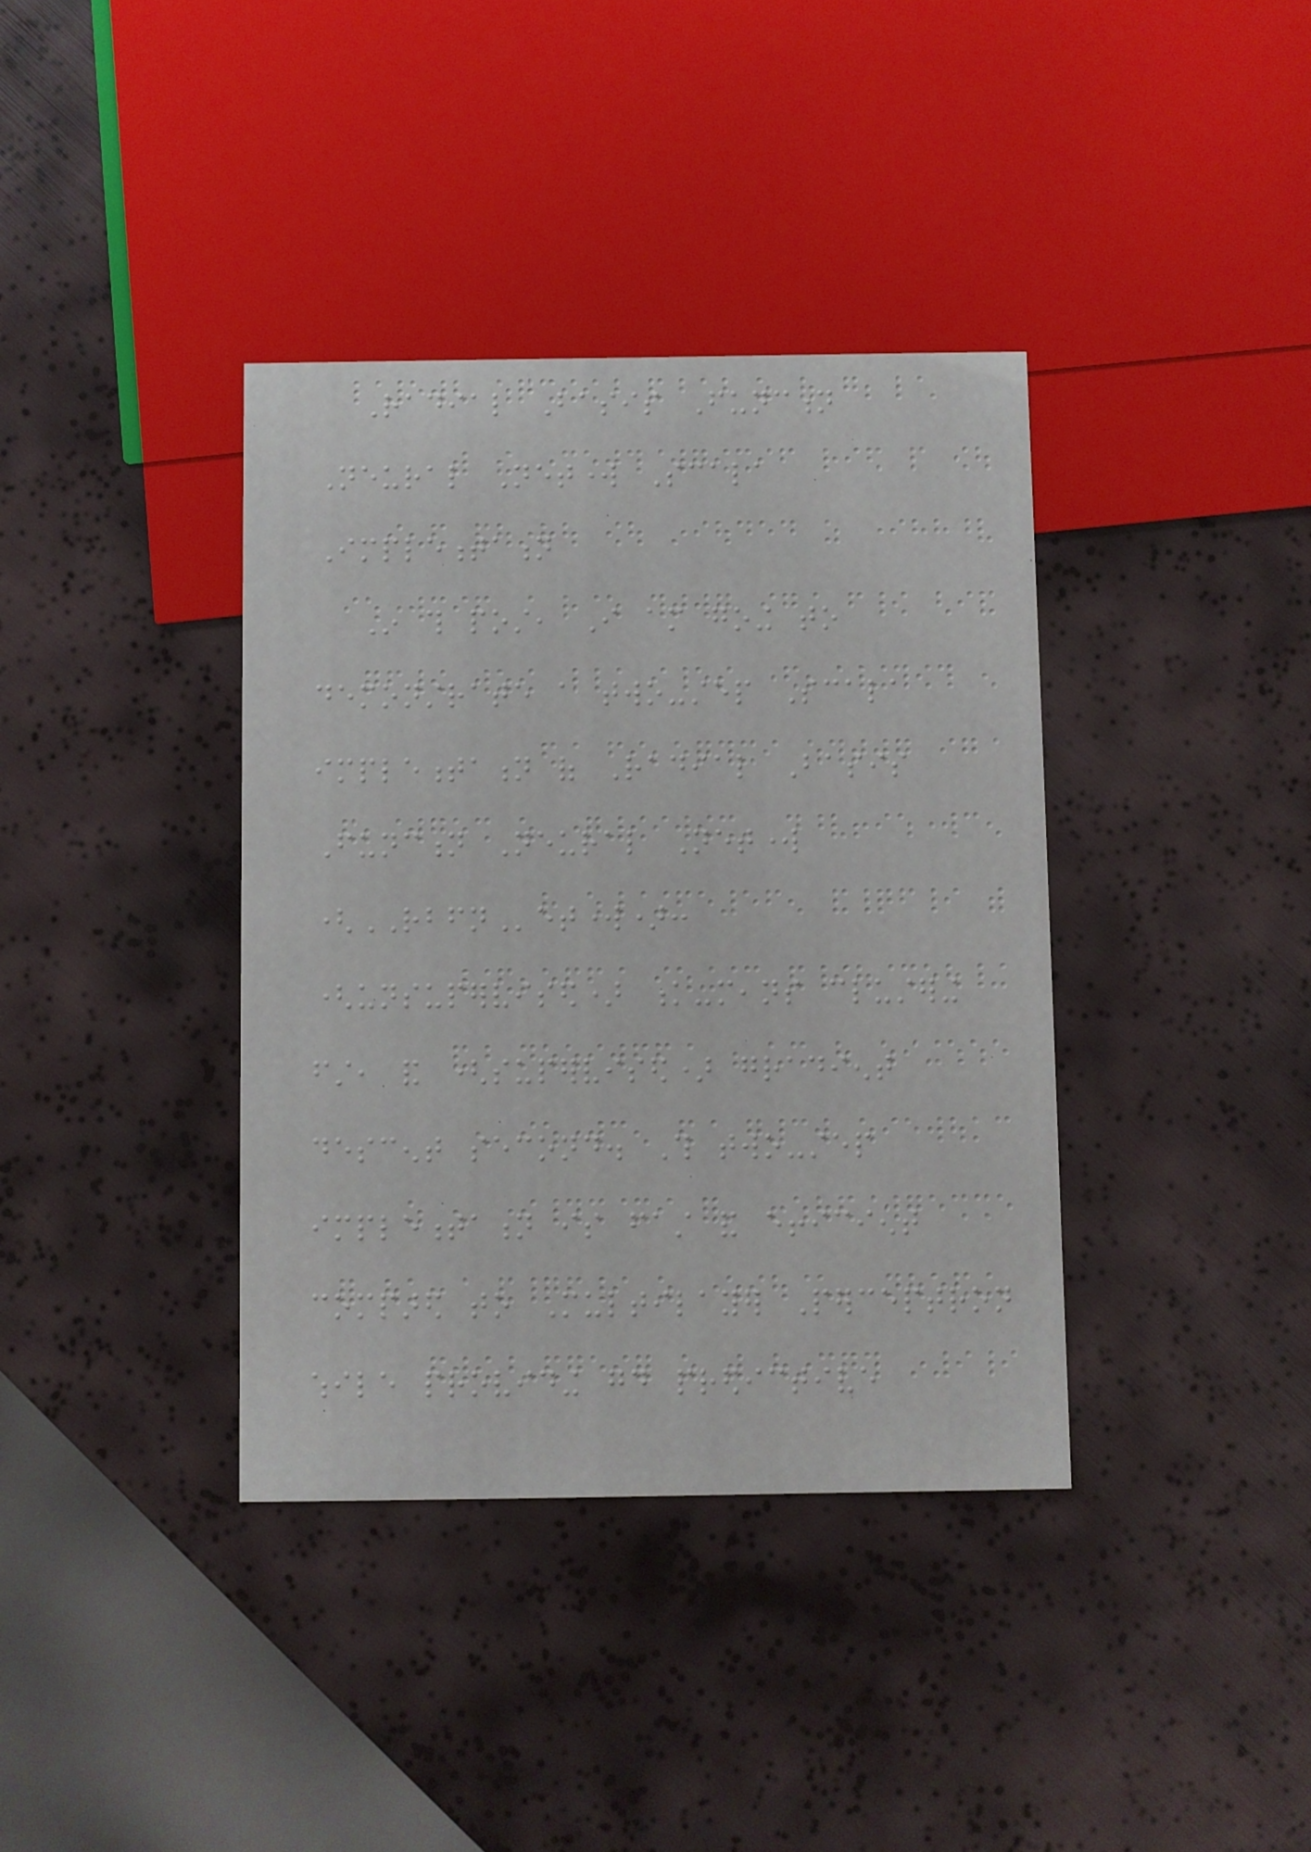Radial Basis Function
Neural Network Scala
Implementation
In this post, I am going to
demonstrate a two-step Scala
implementation of Radial Basis
Function Neural Network
(RBFNetwork):
(unsupervised) k-means clustering
first, and (supervised) gradient
descent second. This two-step
implementation is fast and efficient
compared to Multilayer Perceptron
while providing good predictive
